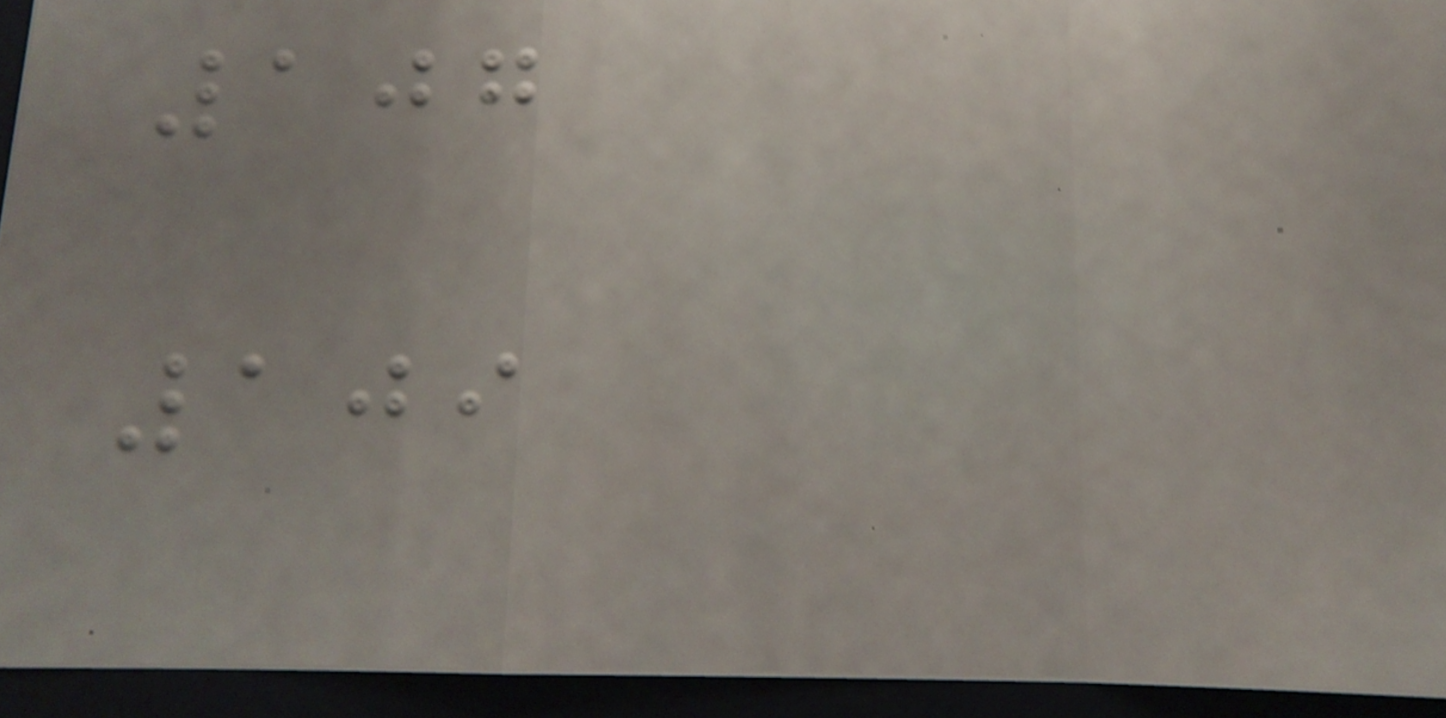107
109
